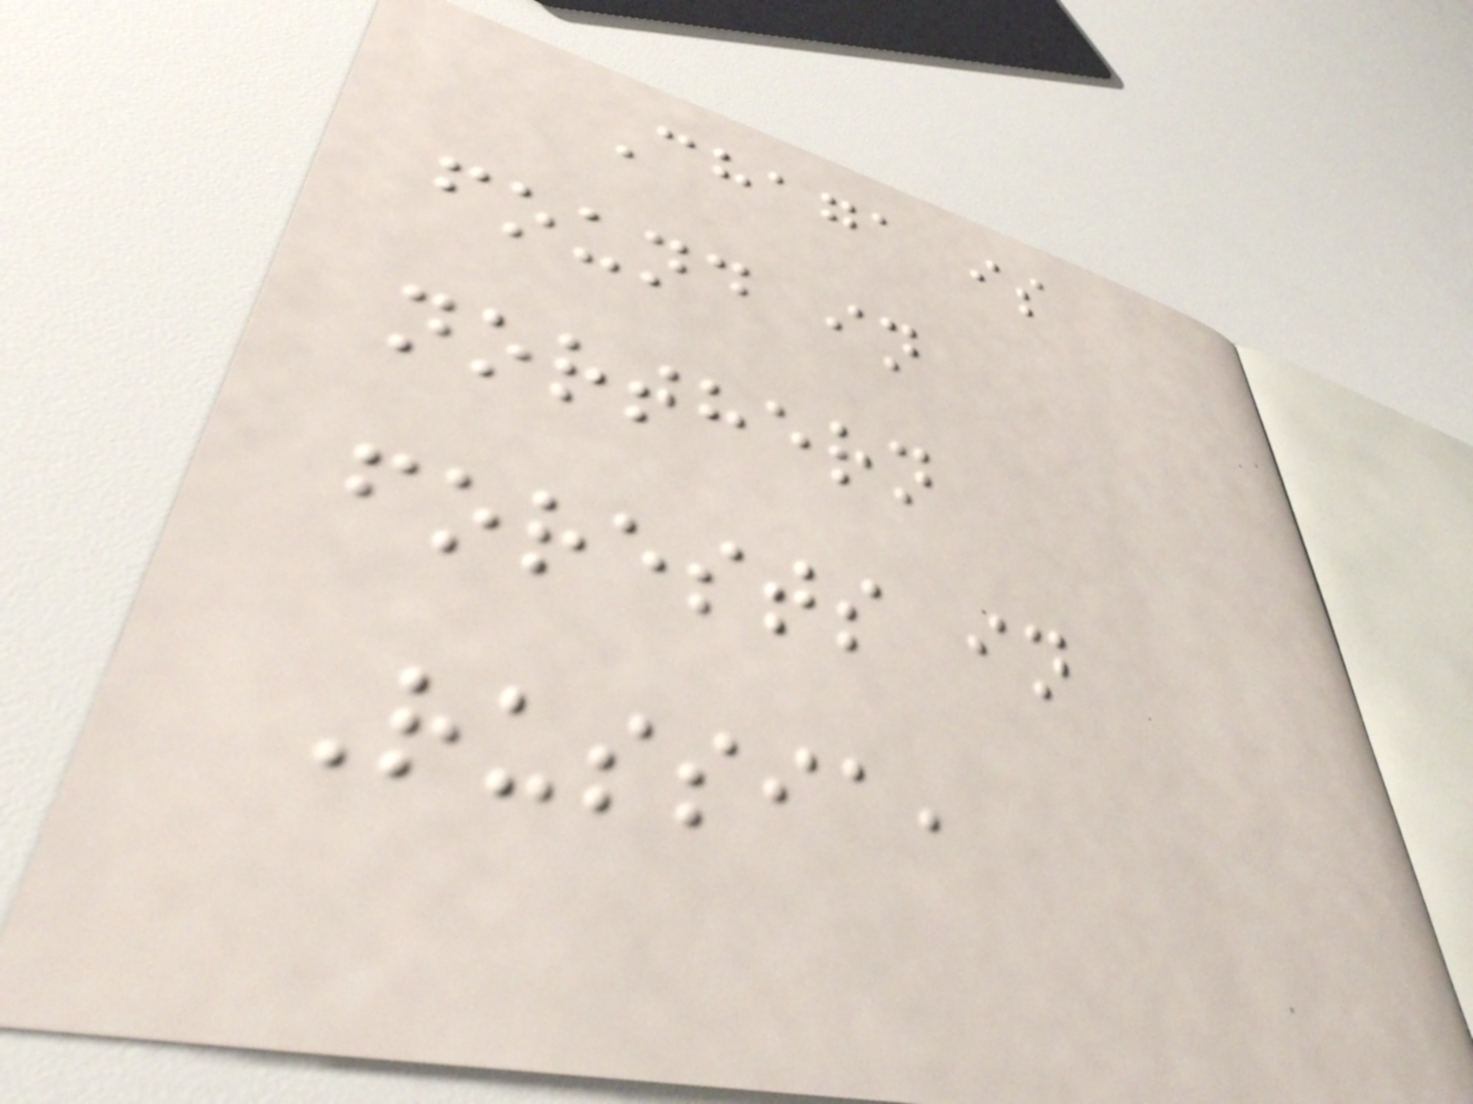Chaga is
found in
northern
forests in
Russia,
